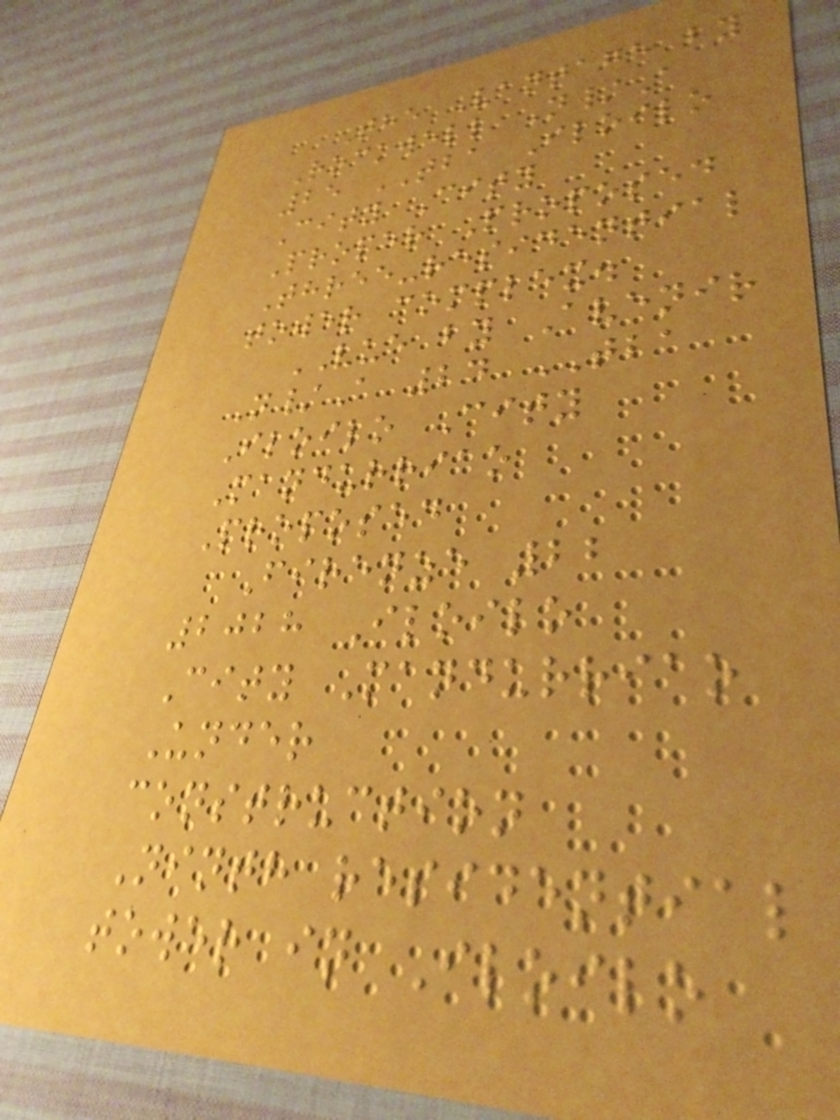The Vantage by
Rockwell N/A
25 TBA Iloilo
City City
Proper Proposed
Three-residential
tower complex.
VUE by Avenir
N/A 24 TBA
Iloilo City
Mandurriao
Proposed
Firenze 22
2028 Iloilo
City Mandurriao
Under
construction
Ninth residential
tower in Iloilo
